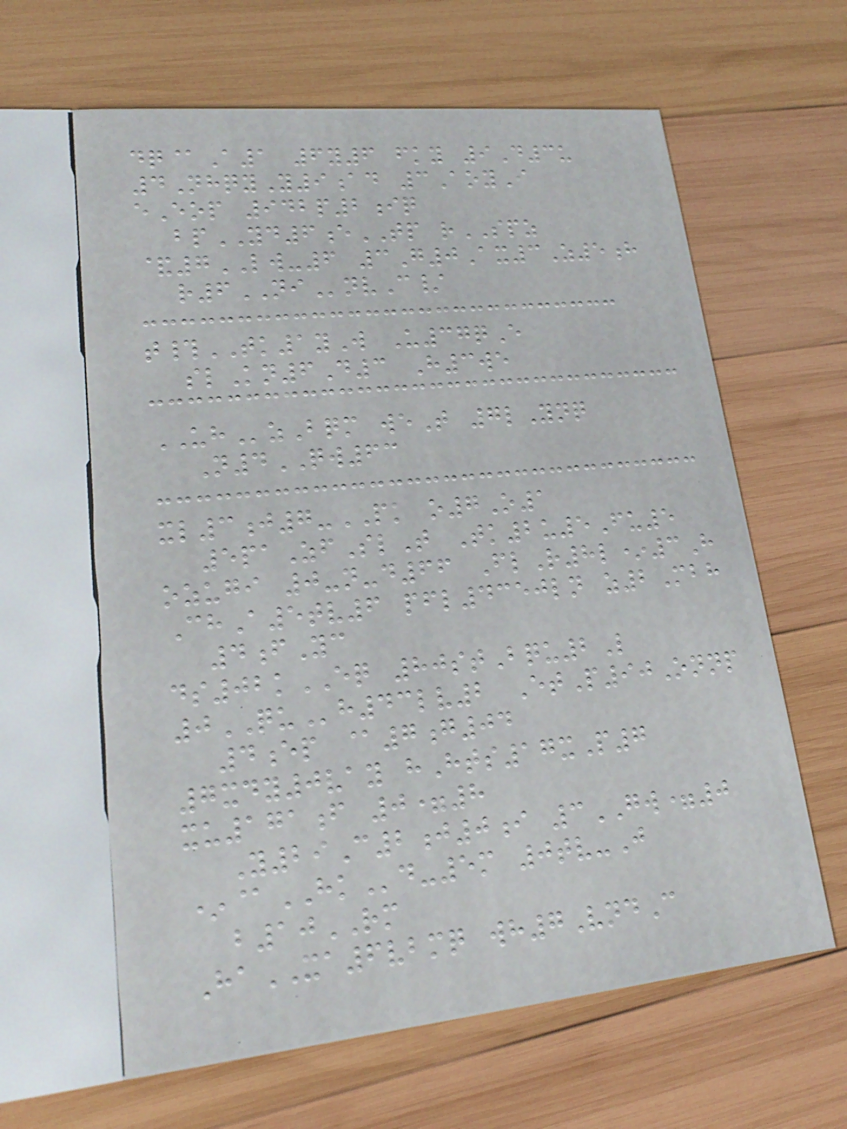dq@A1 6y6 fky 9D3u
4NhqyY9ad 3AoyI
eEop 942p2iq
bpYD6eTP rSPZ
&7LW-6 3G0Ax3Z5h
r6NInvC/
t#TK1yW U37qE
slKn6D3 H3we
UHzBqm weT 7lYnq
N4QW63
xl3j7-PK o7O1
5paZfSlT Tk2u5Fu5
ozugi 0-n-d66 FlR8l*3H
ChA5tv6 pfl4350ln z2Mbh
4fYc
ds02kEQ 80stBqu2L
0QUh43lv2 EtP90Onnp
4ep @7g04
7xdy0vay hHts17xP7
xu171f 0=8
Y29C2j0i 3GW=0
*@HKd-5m 0tv-J
b10RM
HaXA6vbmq wh7VndC
